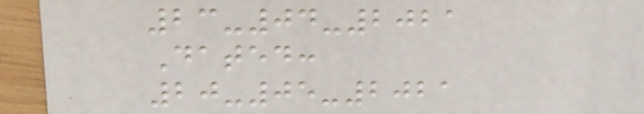23-04-2021
Dated:
20-05-2021
